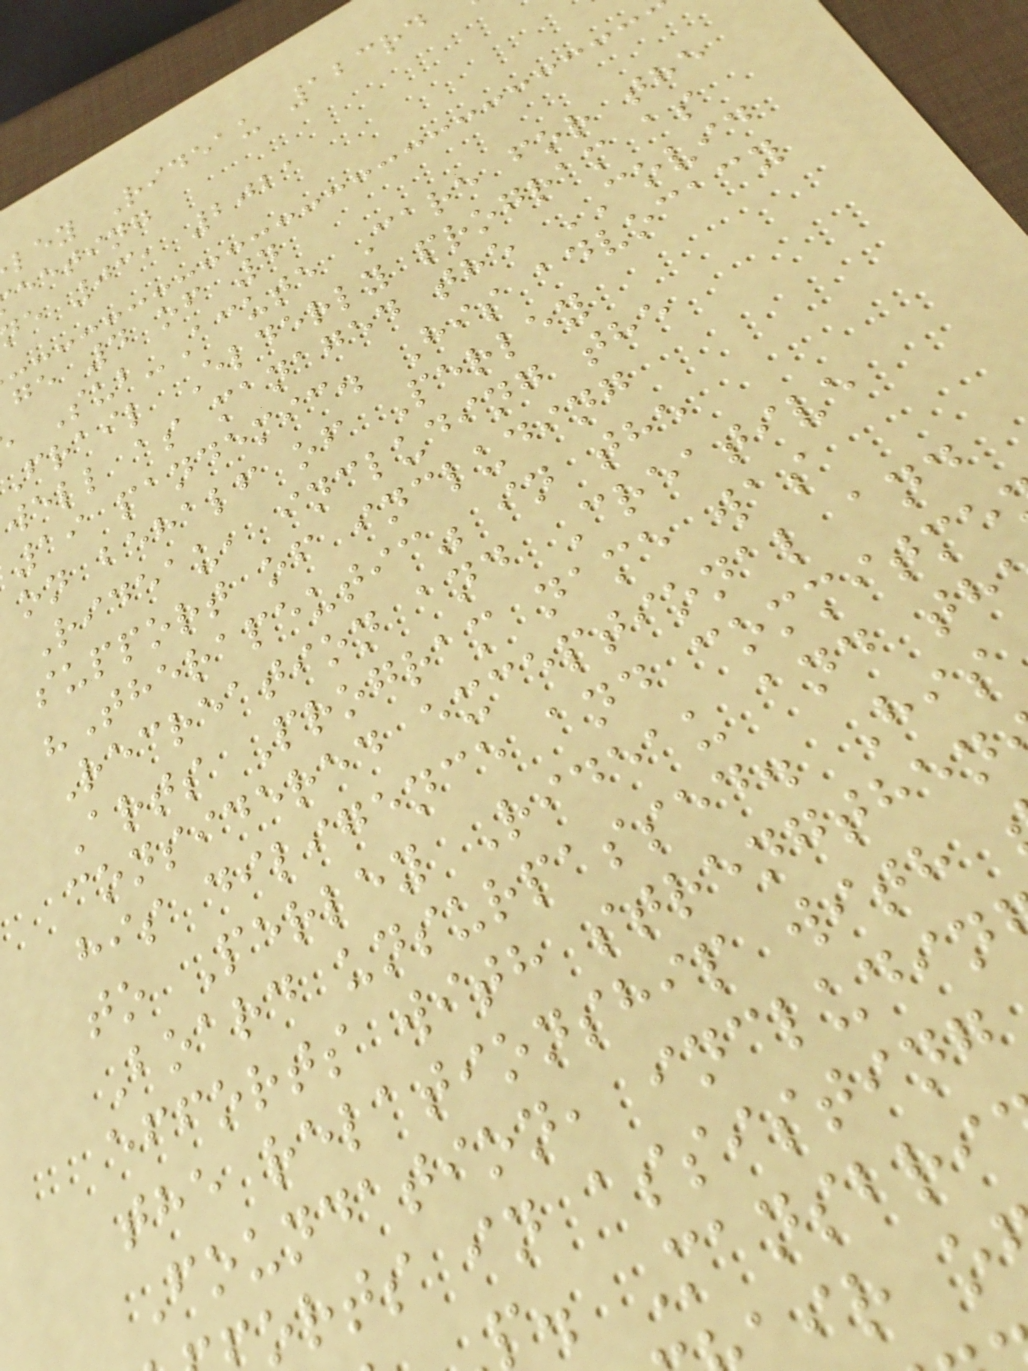ley Rideau 123rd
eeting
e 03, 2021
ge 4 of 4
Sub-Acute Care for the
frail Elderly program as
well as managed the COVID
19 pandemic. His advocacy
on behalf of Perley
Rideau, including the
support of including
"Therapeutic" in the
Recreation and Creative
Arts Program name was
considered exceptional and
his diligence and commitme
to Perley Rideau and th
Board unsurpassed. His
efforts with strengthen
the relationship with
Foundation, includin
orts in assisting
p. Mansbri
